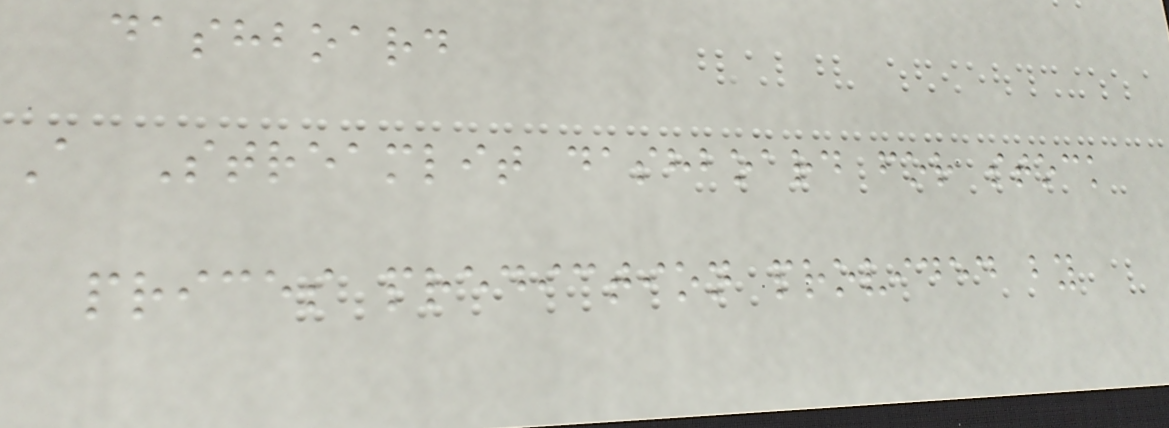dashboard
A Streamlit dashboard for stock
prices prediction provided by
